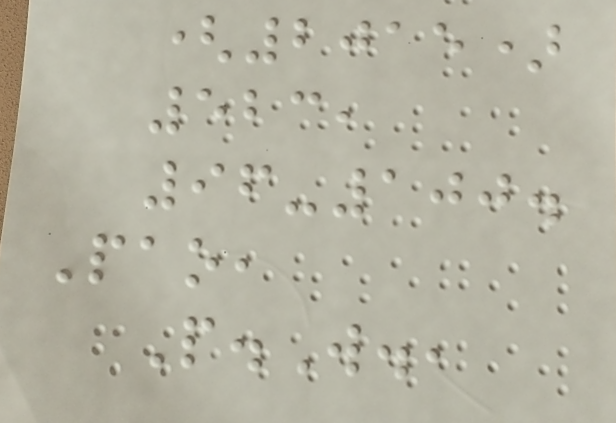(2015)
523,
96-100.
Pao,
P.W.,
